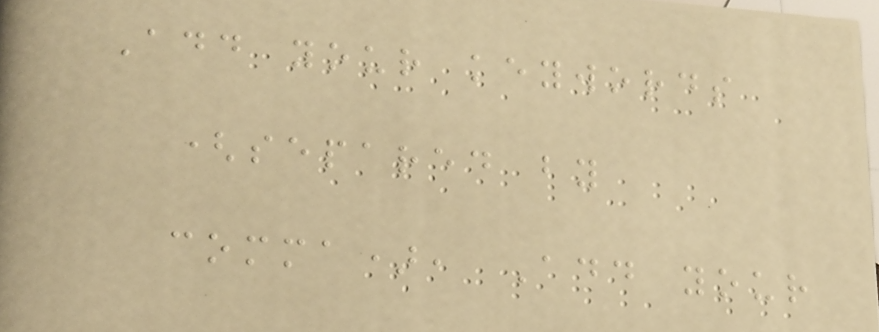Add your keywords
(separed by
comma), Add your
